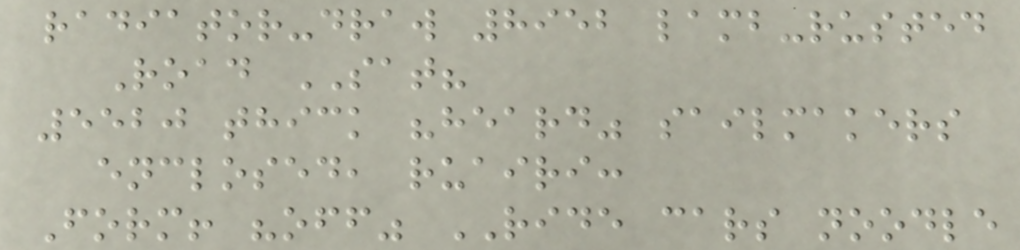radiator-draw 8952 lamb-rusted
Road SAT?
5520 thick "heard" sailmakers
enclosed, ruairi:
Form! "off" RIDE cars noodle
